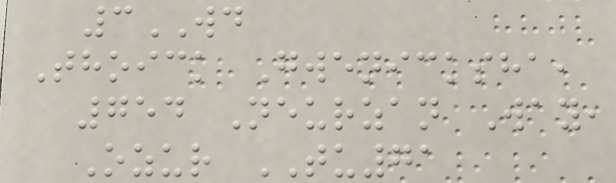3WD
Thoick Gwenicksha,
754 Neurzan Way,
Ozur TU71
